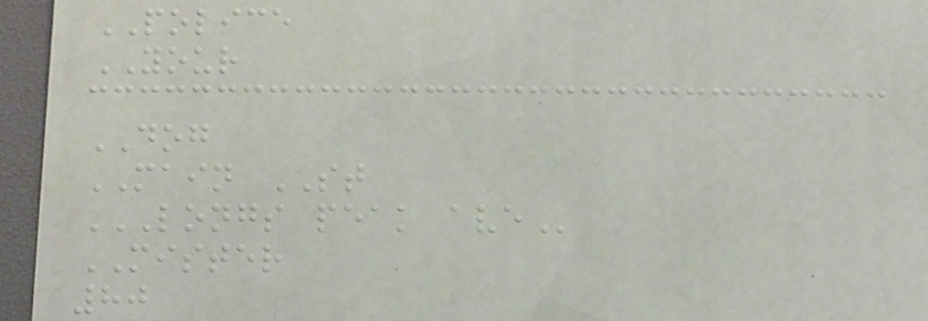POLICE
YOUR
DOG
MAIN ST
LONGS PEAK AVE
MISTER
80
